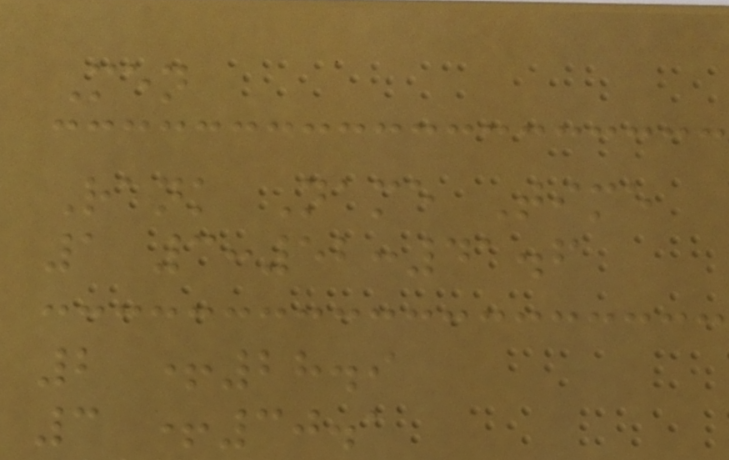Men
Rank Name Time
1 3:52:41.6
2 +28.9
3 +30.1
